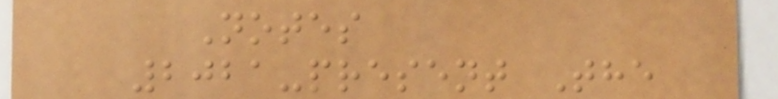Notes
2021-present The
